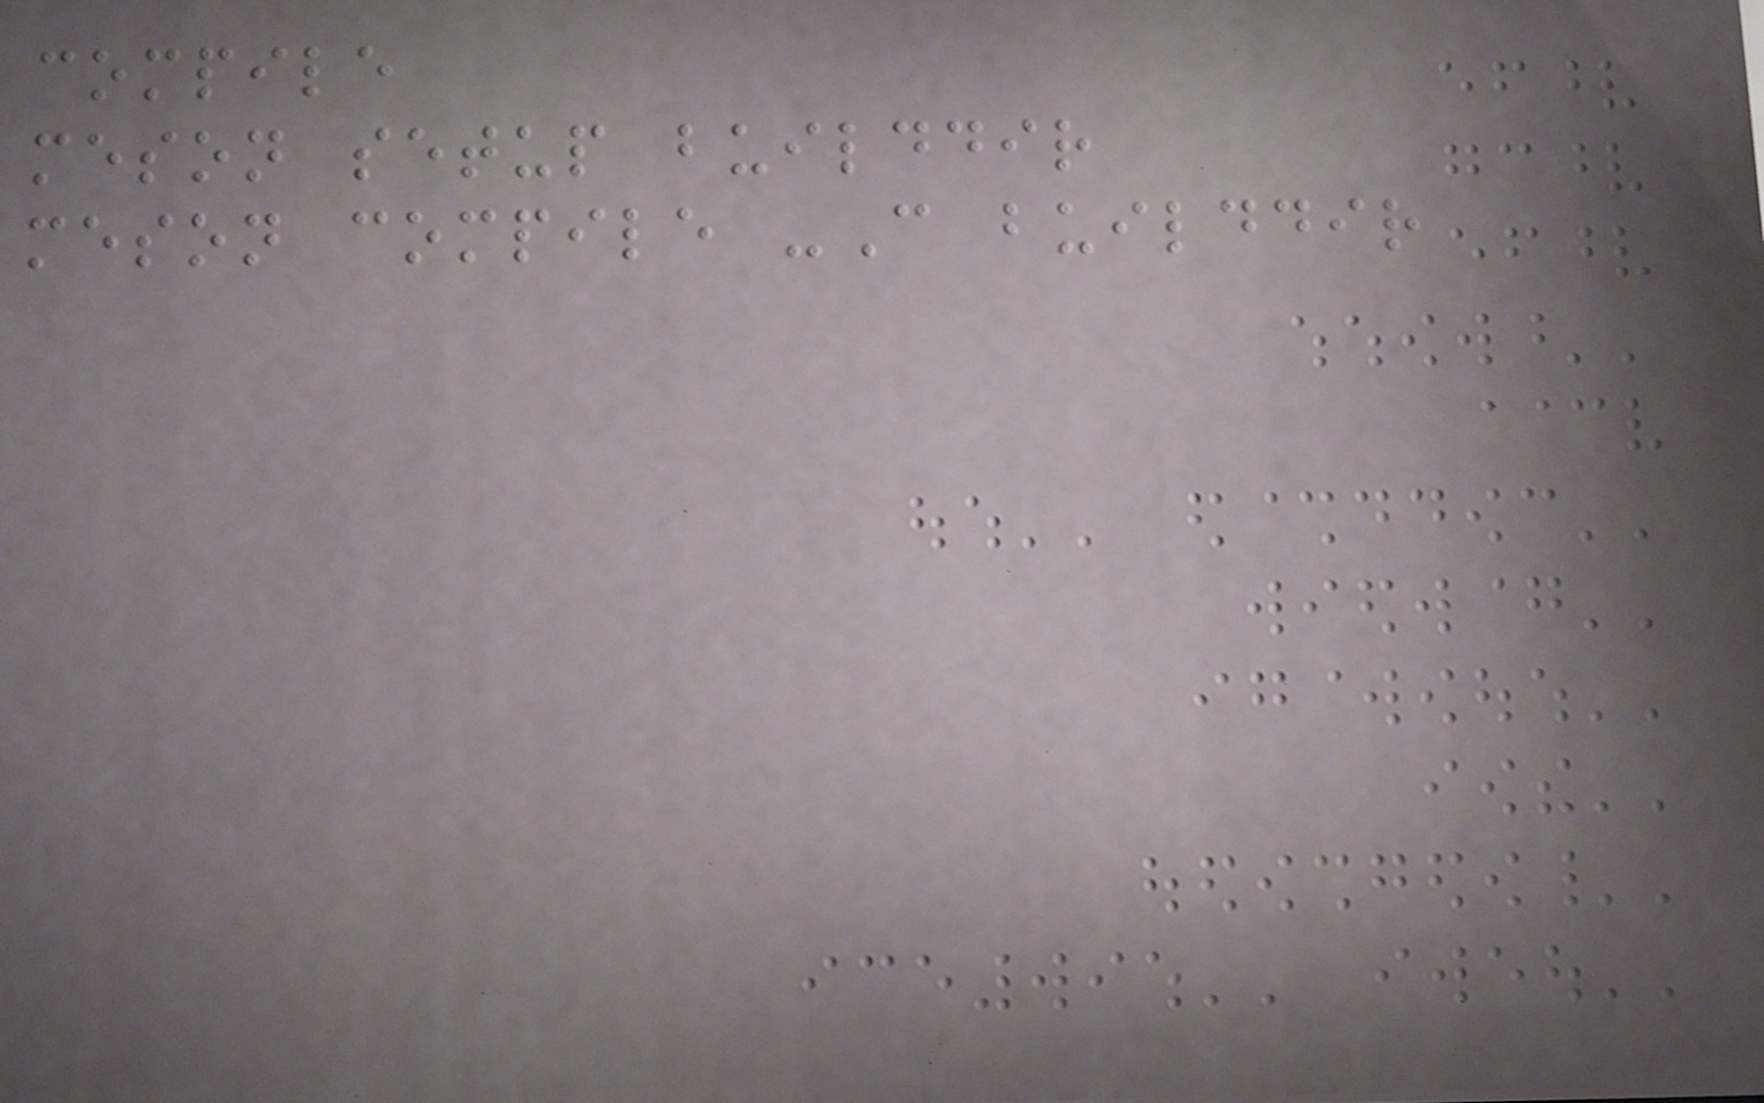compile
meson setup builddir
meson compile -C builddir
